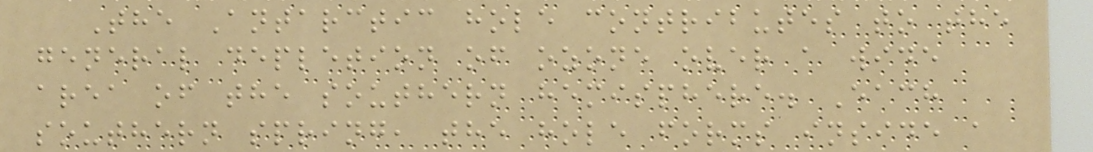The Antarctic hole contributes to the
general depletion of ozone over a wide
area of the southern hemisphere. Each
southern spring, the hole forms inside a
